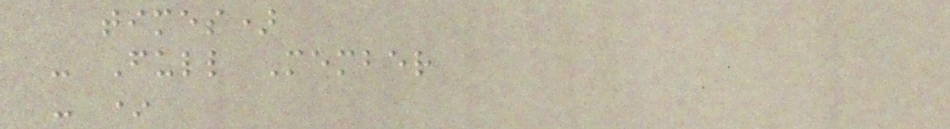times)
- Full Member
- *
